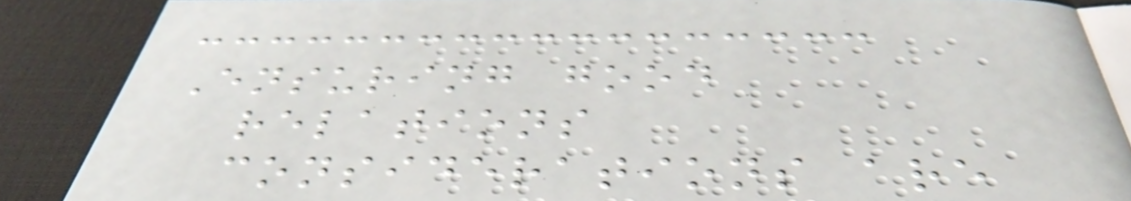Ensuring good
relations
considerations are
